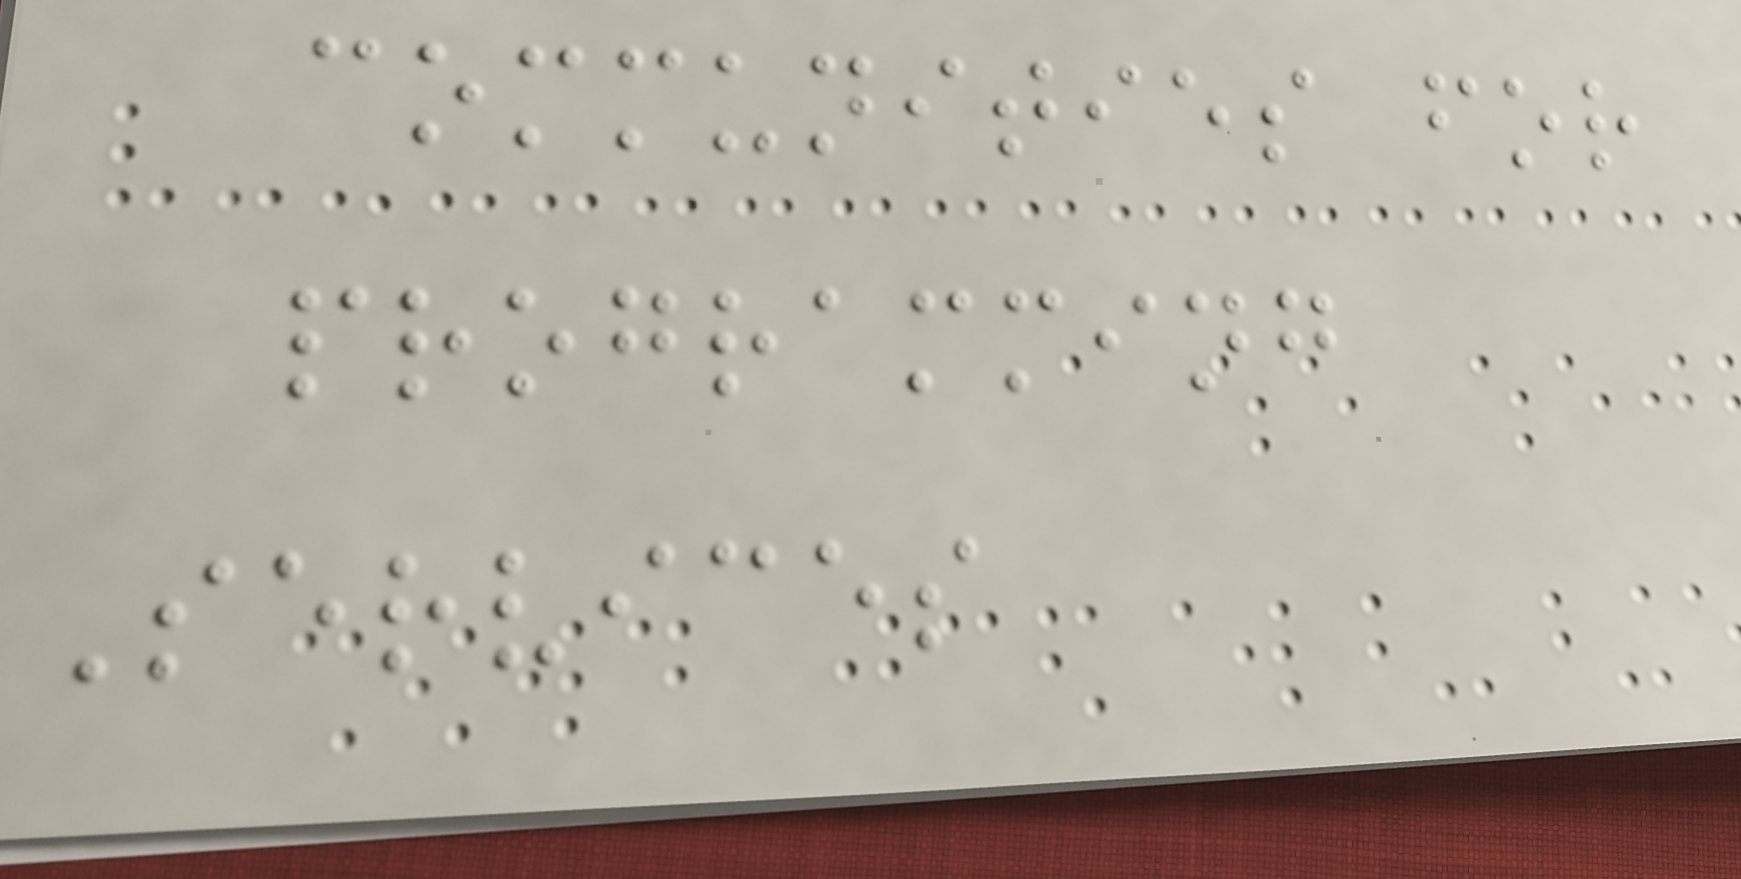communities for
programming
Services
